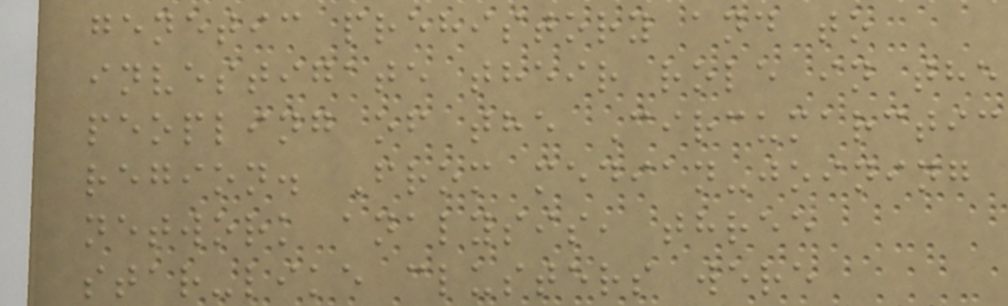genetic prehistory and to
investigate their role in the
peopling of the Circumarctic
region. From median-joining
network analysis, three
star-like clusters were
